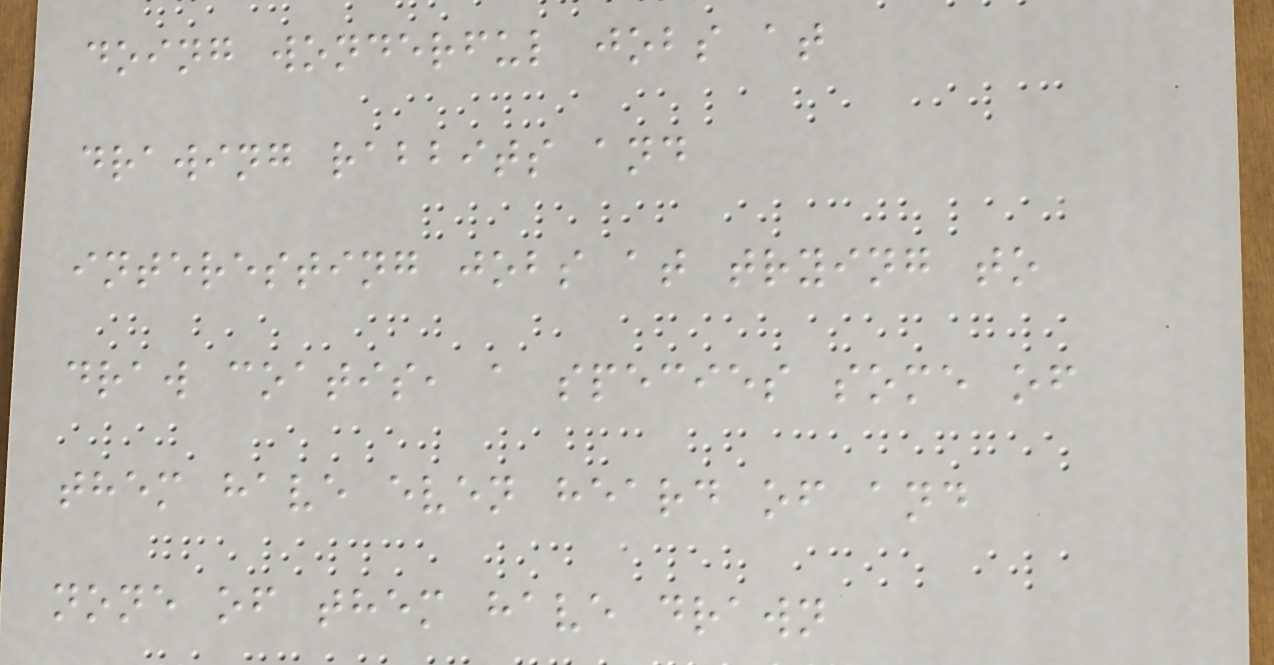doing wonderful jobs at
drawing rabbits and
interesting jobs at trying to
draw coatis, a species some of
them have even heard of and
none of them have drawn
